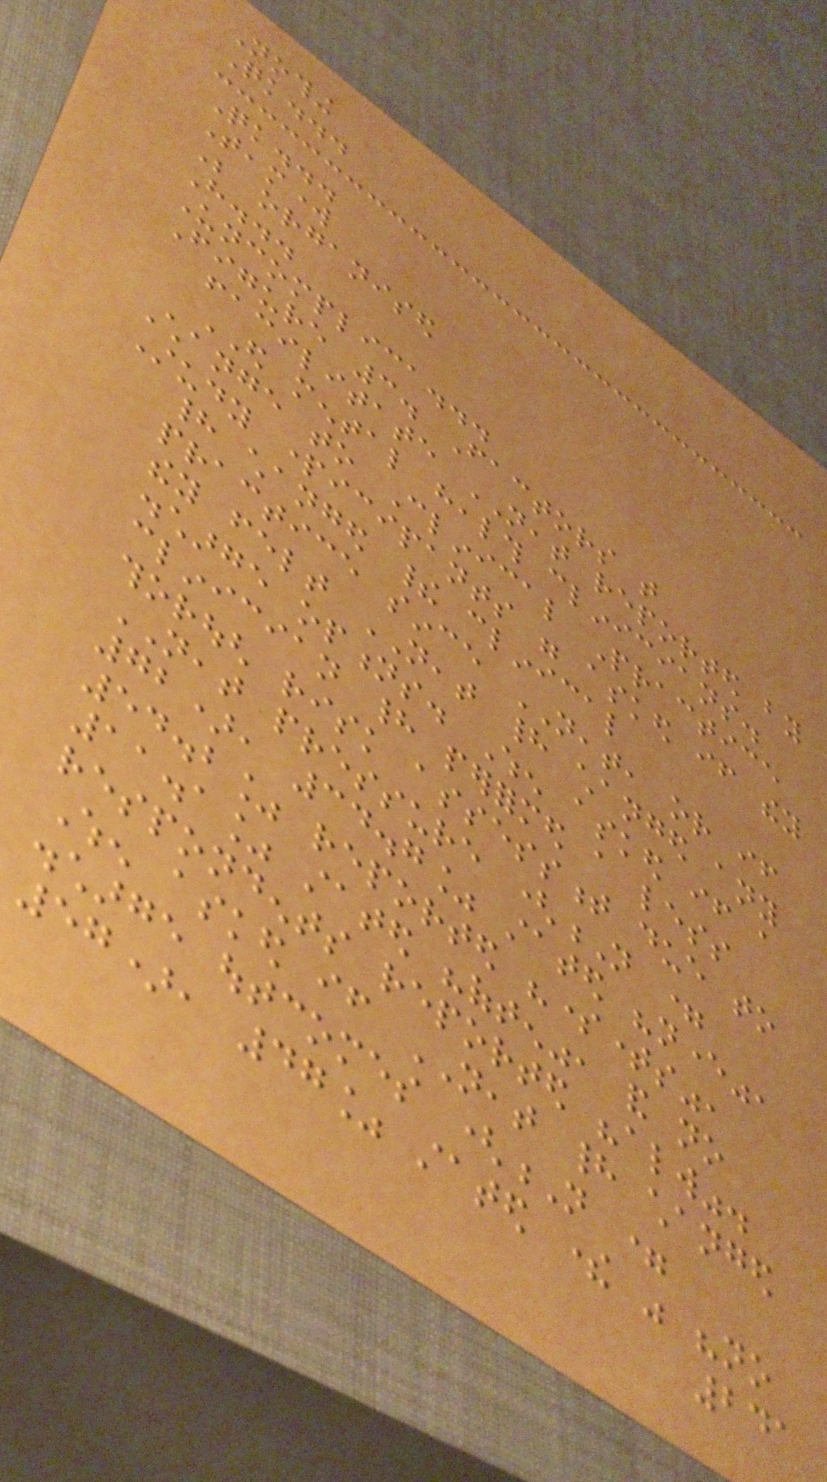Nothing
Quick...
Quick...
Teamwork
Be organised
Have...
Uncomplica...
Figure 3. Factors that
facilitate NEAT reported by
ED mental health clinicians.
Change to Clinical Practice
Study participants were asked if they
had changed their clinical
practice since NEAT, or if
they felt NEAT had changed any
discharge options. When asked if a
clinician had performed a less
thorough risk assessment due to
NEAT pressure (N =
72), 34.7% stated "never",
54.2% reported "sometimes",
11.1% stated "often", and no
respondents reported "always".
When asked if NEAT had changed
discharge outcomes (N =
57), 47% stated there was "no
241
